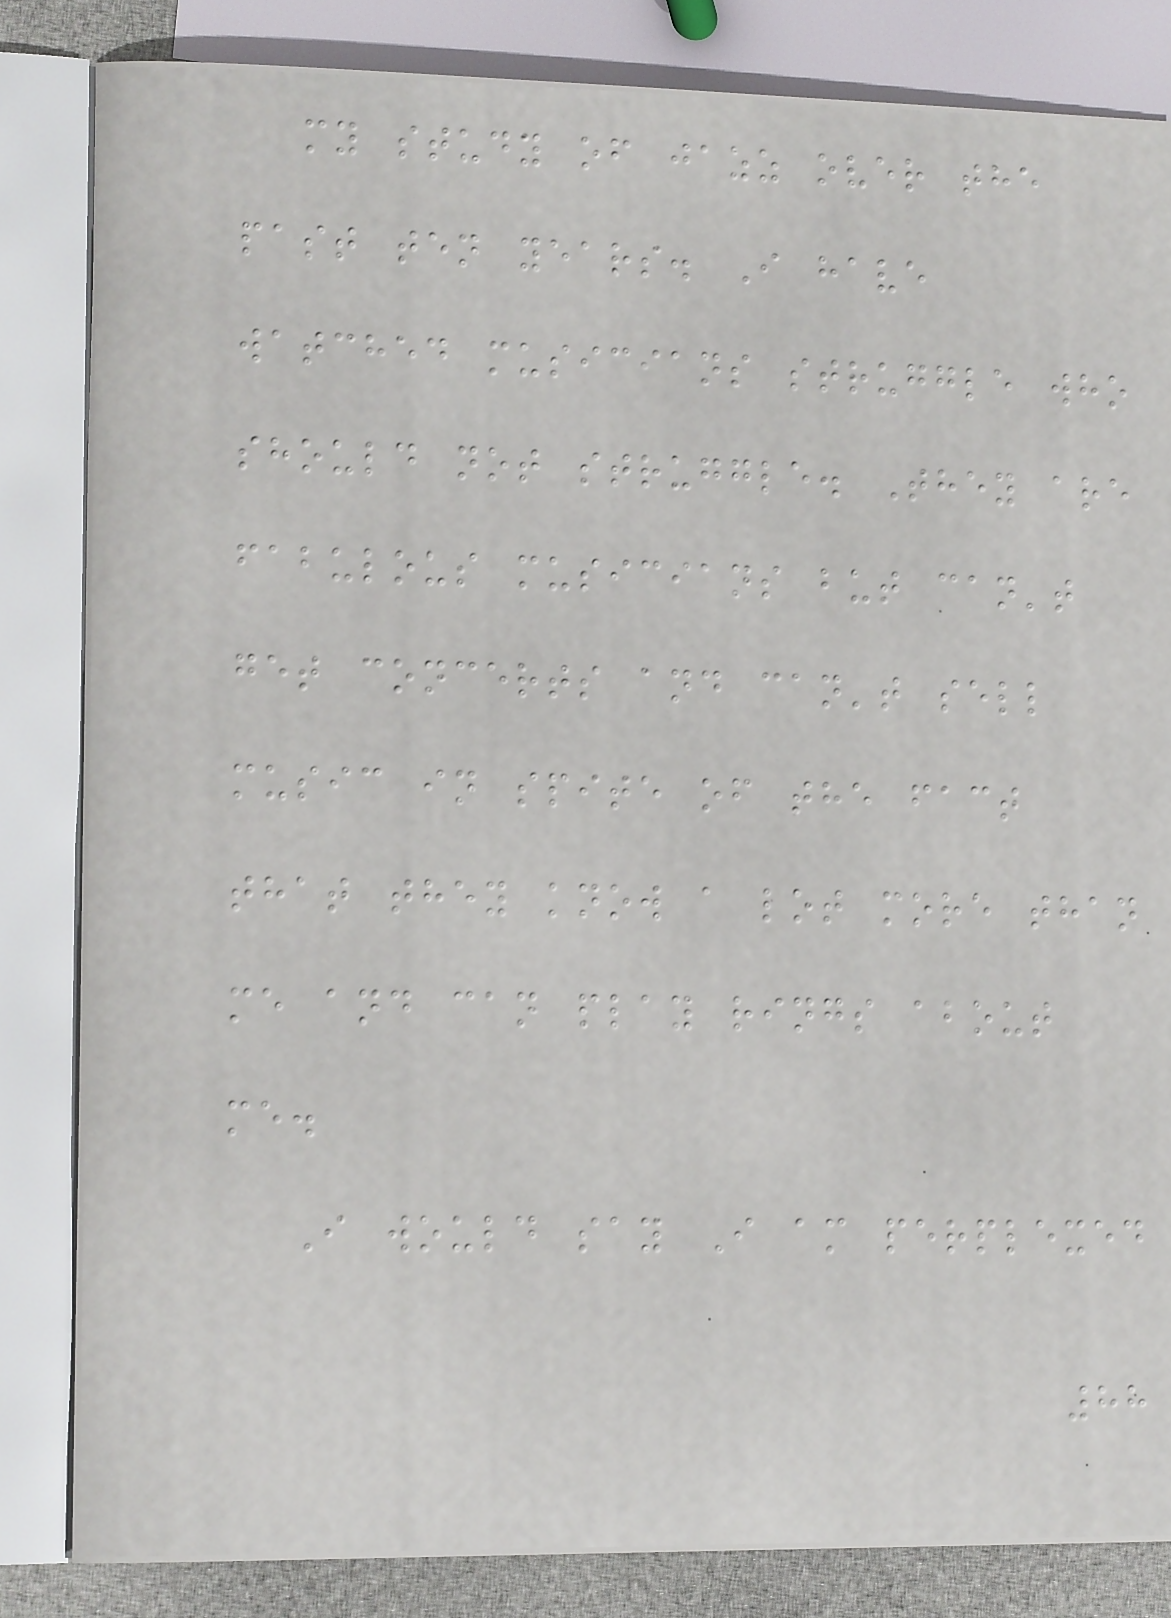my study of jazz over the
past ten years. I have
watched musicians struggle who
should not struggle. They are
fabulous musicians but can't
get concerts and can't sell
music in spite of the fact
that they know a lot more than
me and can play rings about
me.
I would say I am perplexed
88
